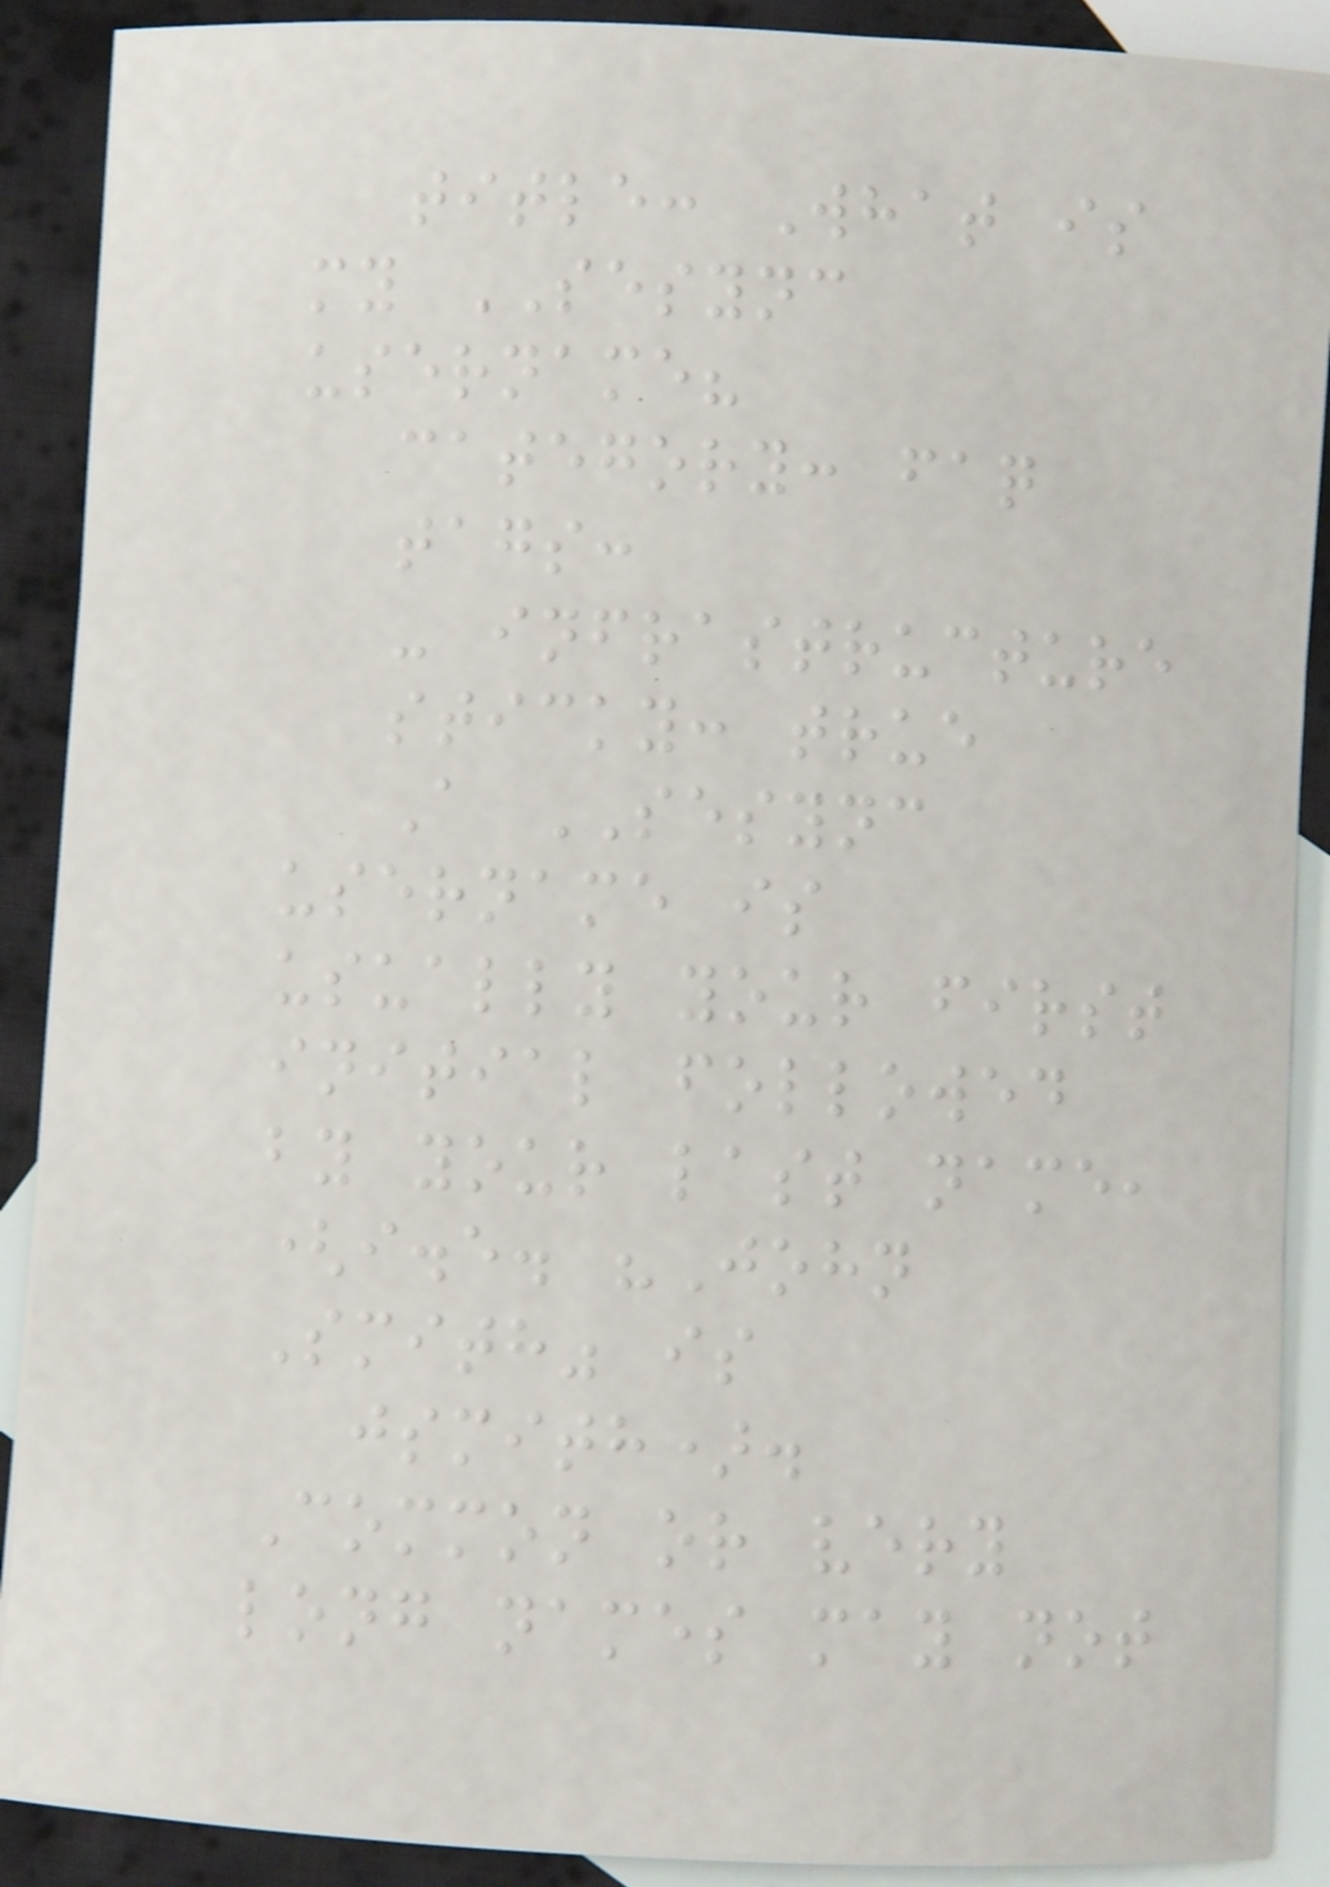title: What is
my SESYNC
username?
category: faq
tags:
- infrastructure
sticky: true
A SESYNC
username is
usually your first
initial followed
by your last name,
(i.e. "John
Smith" is
jsmith).
Common or very
long names may not
